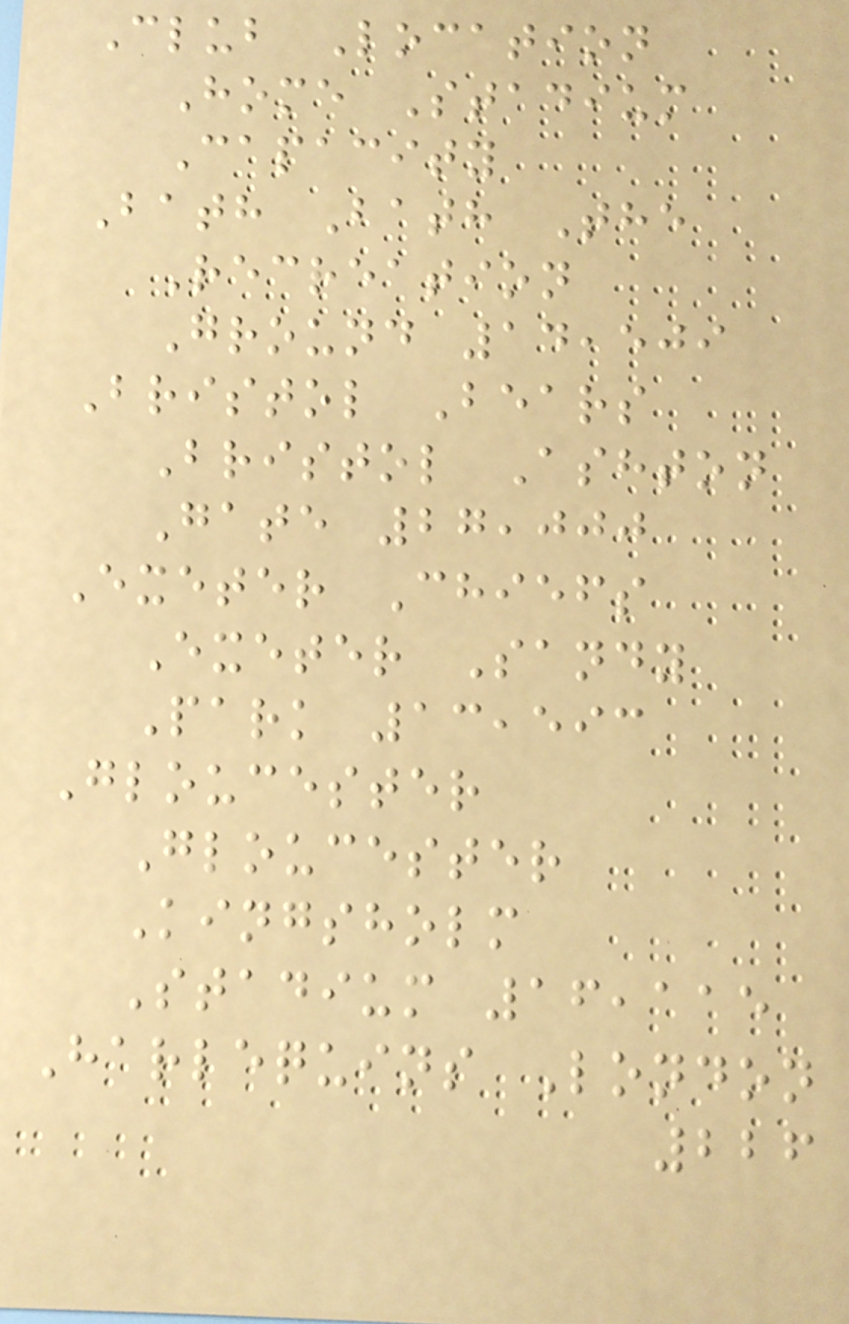Club Location
Home Stadium
Capacity
Bath Bath The
Recreation
Ground 14,509
Bristol Bears
Bristol Ashton
Gate 27,000
Exeter Chiefs
Exeter Sandy
Park 13,593
Gloucester
Gloucester
Kingsholm
Stadium 16,115
Harlequins London
226
